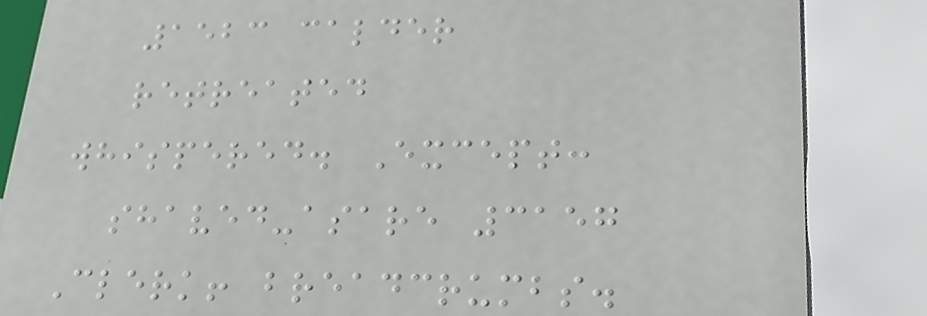1523 calder
retreated
whispered. Except:
shaved-asare 3157
Clerk! breadcrumbs.
